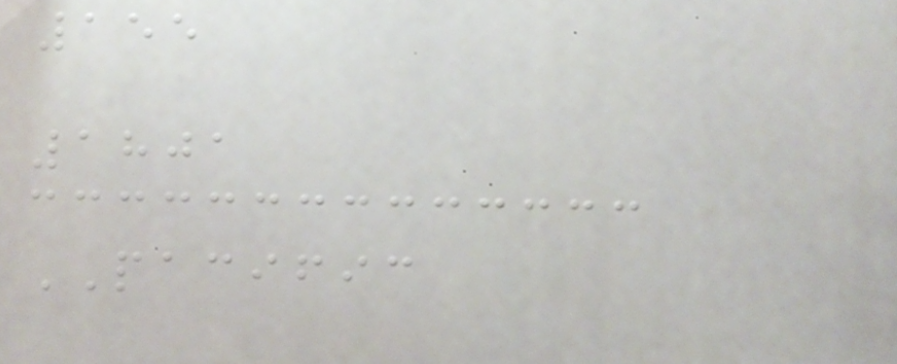155
1801
PACIFIC
